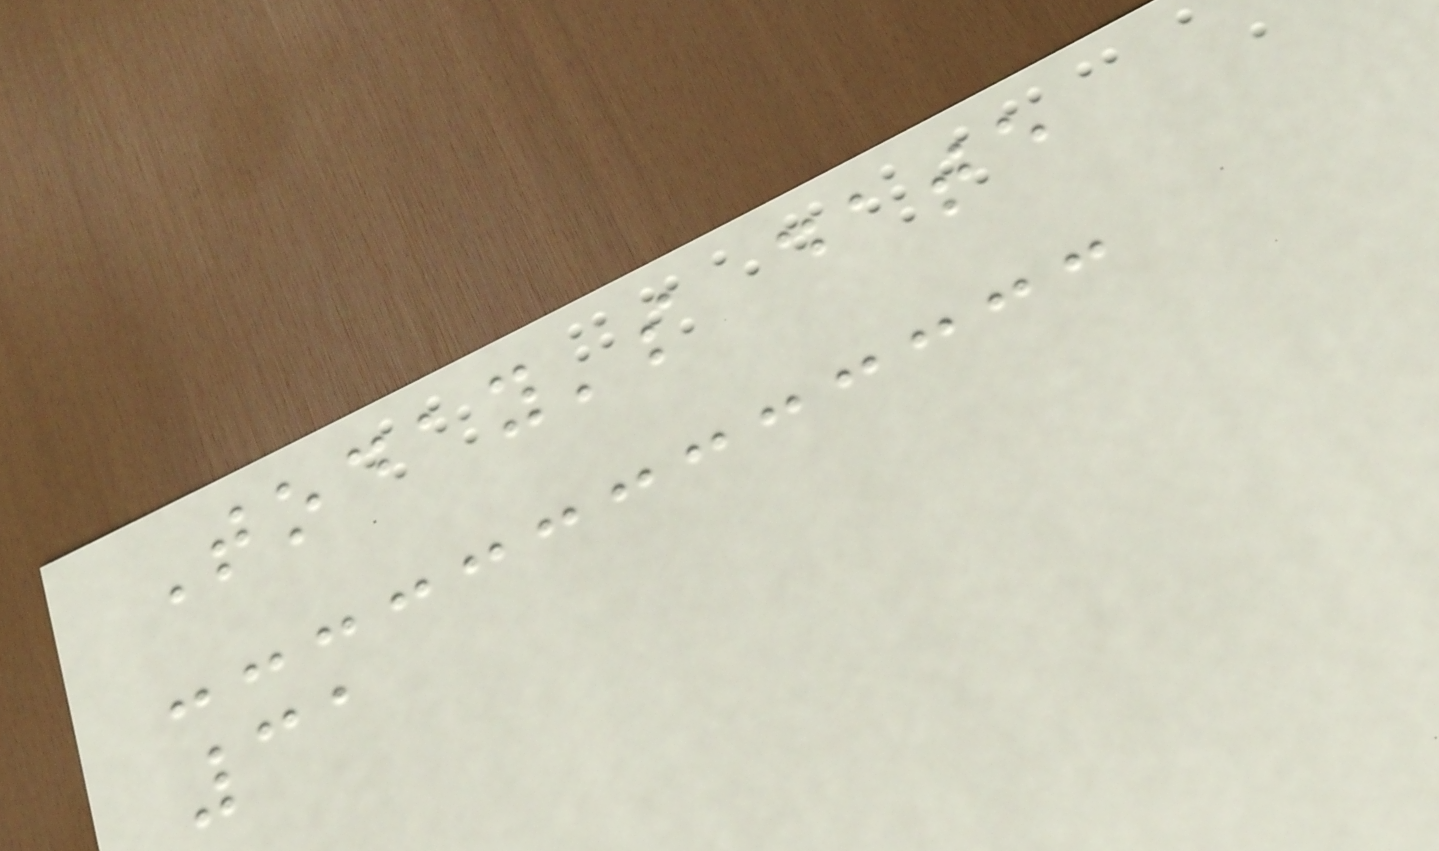Today's date
31
